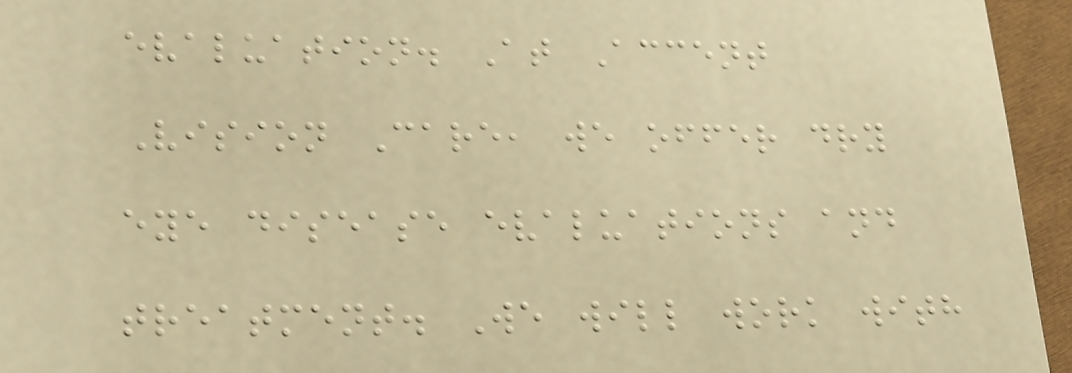evaluation. At Accent
Vision Care, we offer dry
eye disease evaluations and
treatment. We will work with
